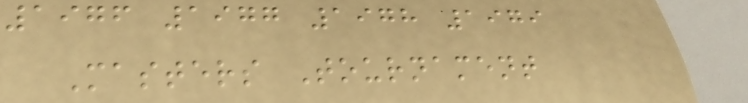1976 1977 1978 1979
Masters Tournament
